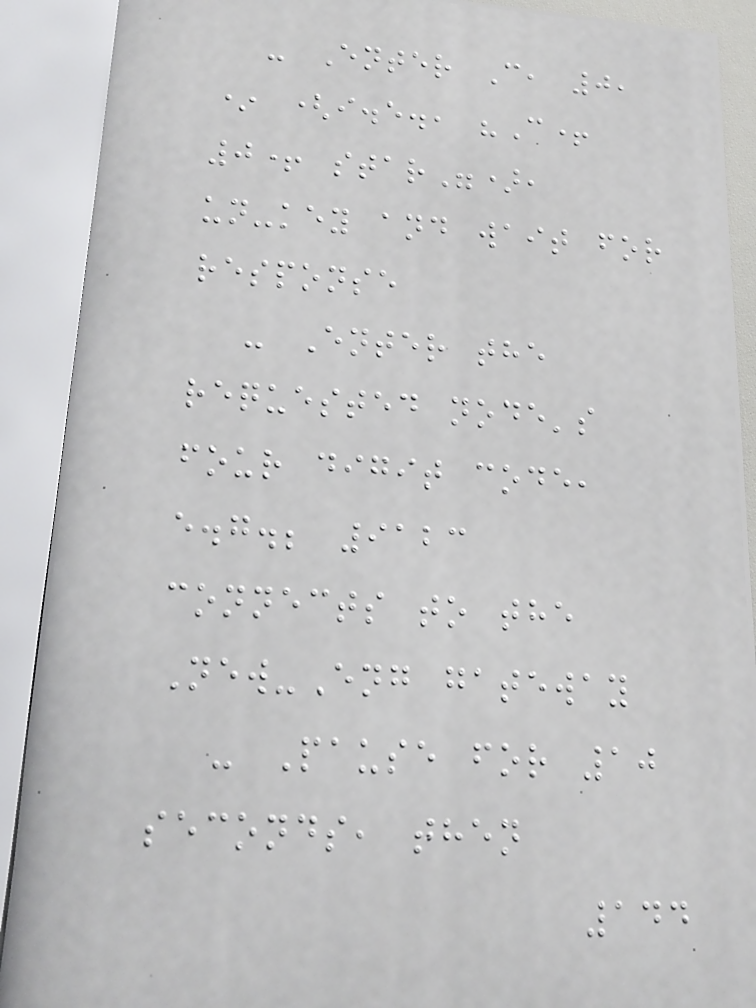- Enter C, 0,
* (i.e., "C+
0+ star"),
un-key and wait for
response
- Enter the
requested node's
four digit code,
e.g.; 9123
connects to the
New-Eng gateway
- Pause for 10
seconds, then
144
